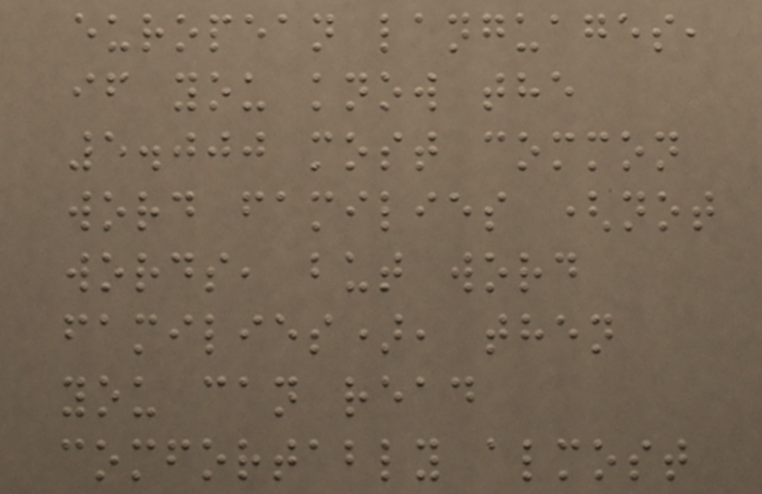european languages,
if you know the
5.000 most common
word families (not
words, but word
families), then
you can read
comfortably almost
